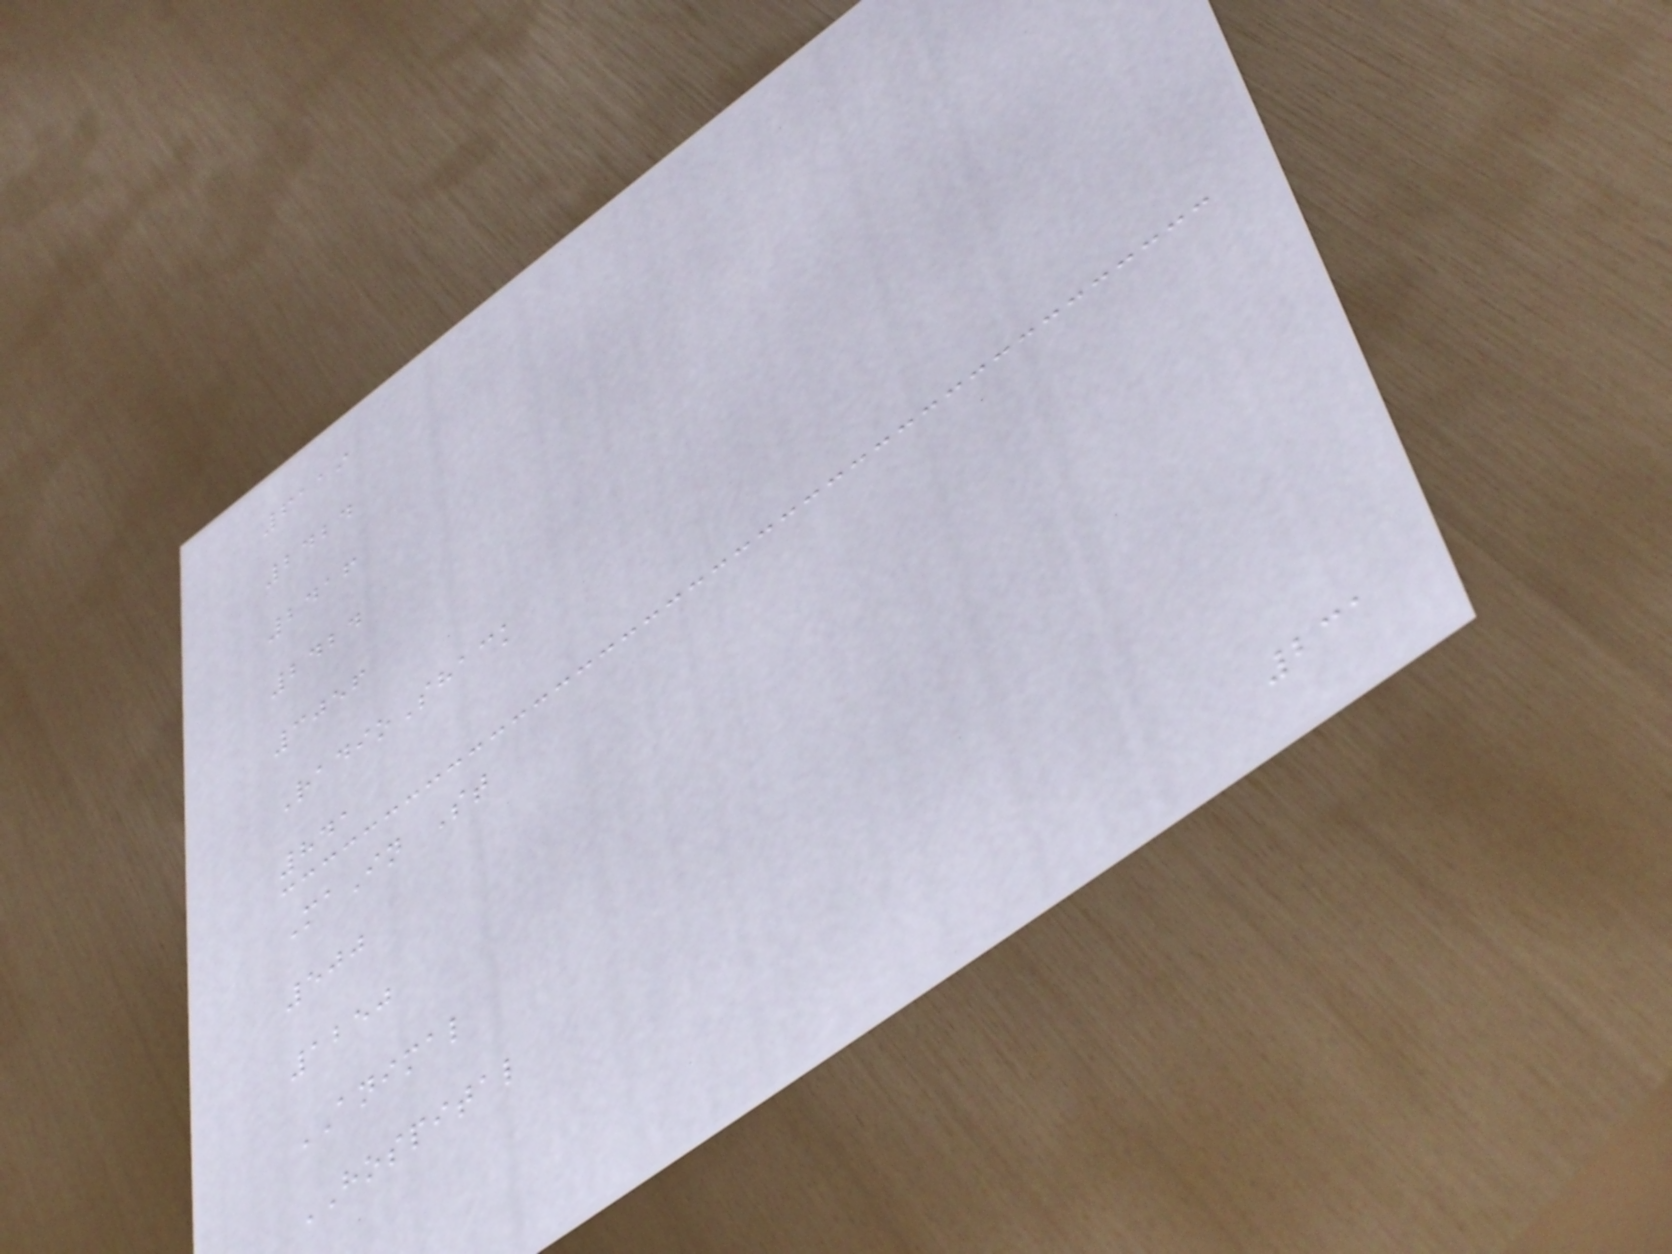6119
2424
2416
2424
3056
RadioShack
841
MaIn St
500
1250
ANIMAL
HOSPITAL
231
